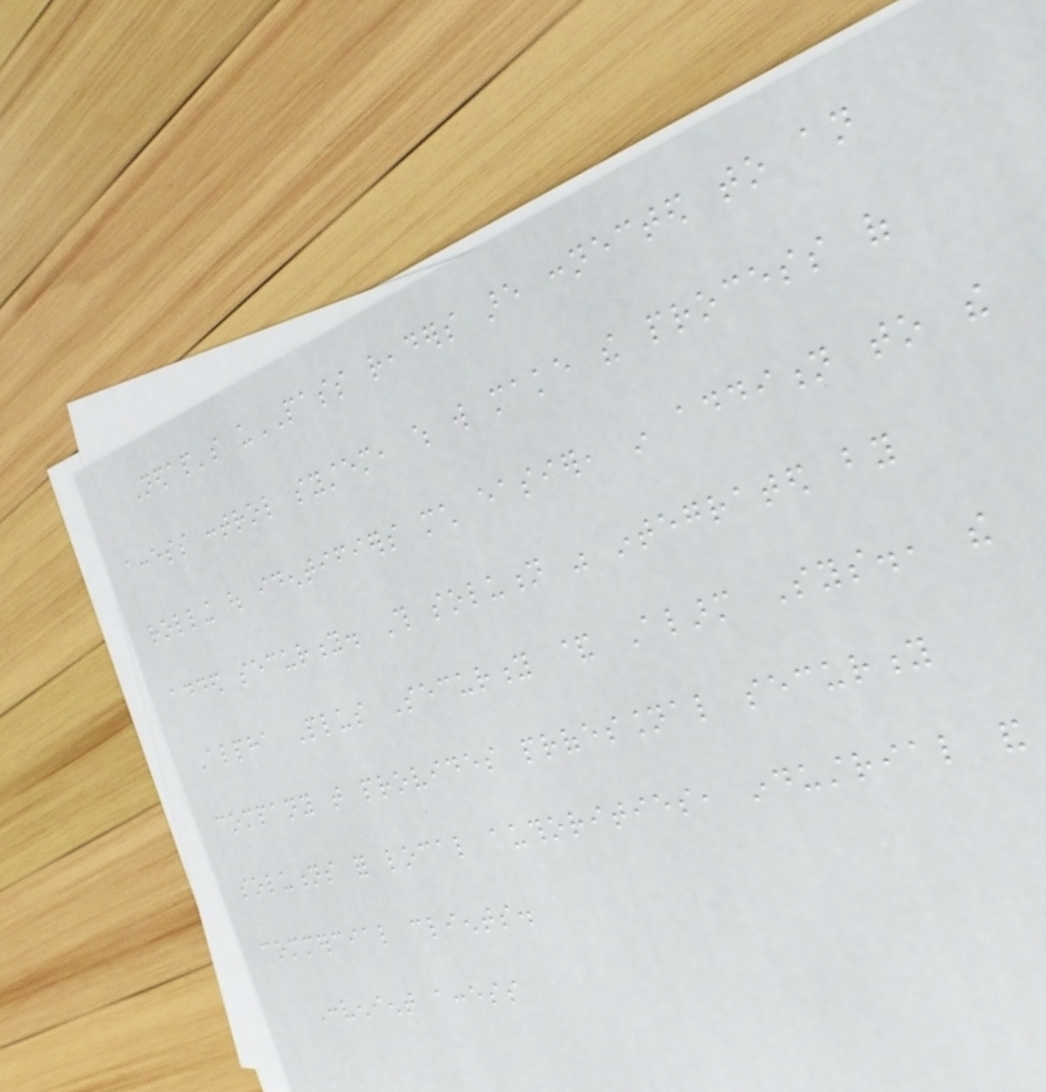Nedap's uPASS readers are connected to an
access control system, which will make the process of
rolling out identifiers much easier, in addition to the
added security. This solution was integrated by
Alpha Plus Security & Alarm Sys., the
company that provides professional security
solutions for local authorities, industrial and
commercial clients.
Convenient access
